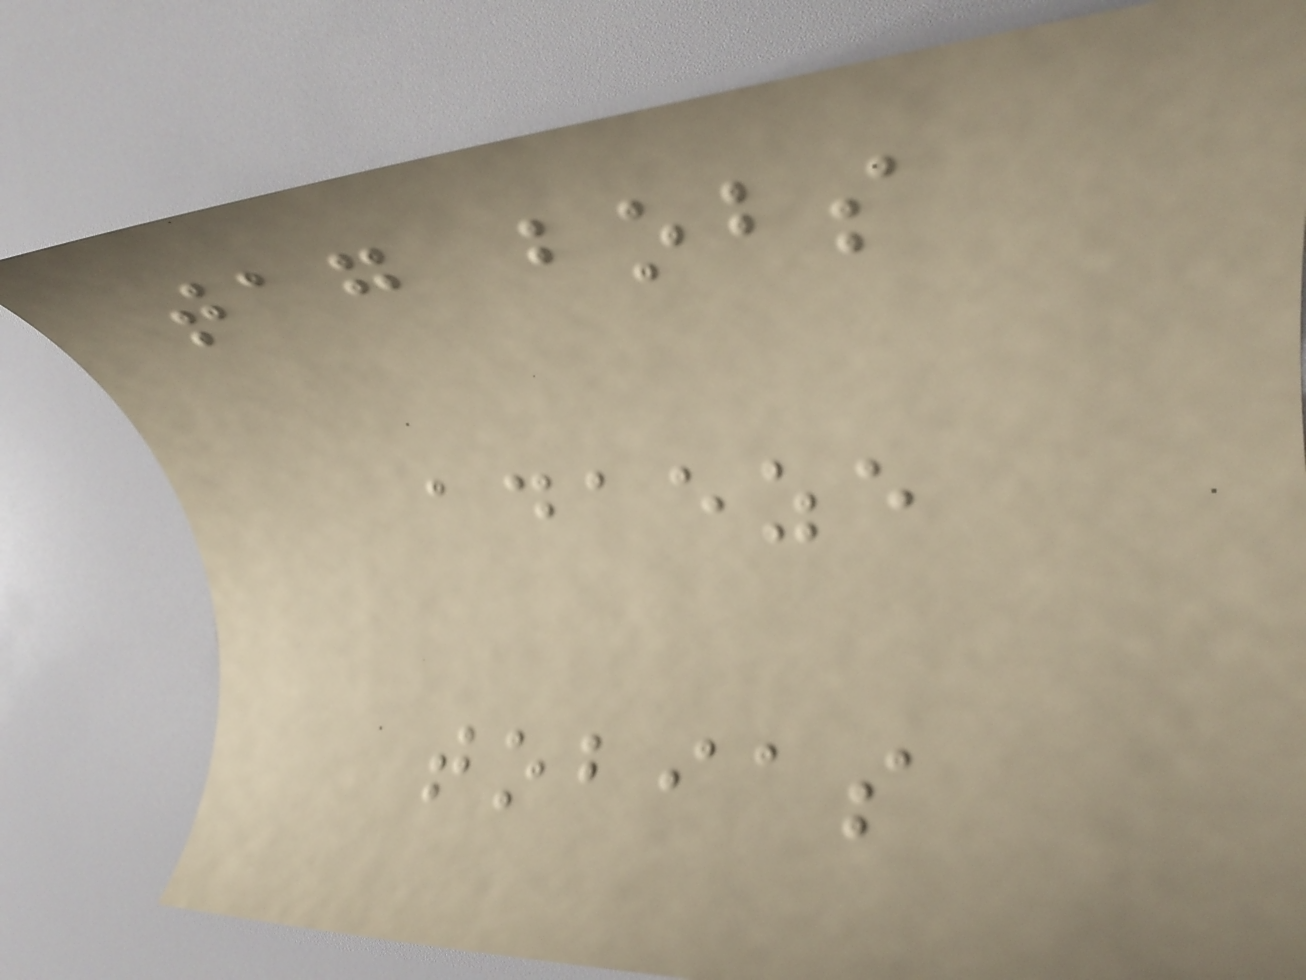tag bobs
adaeze
tobias
